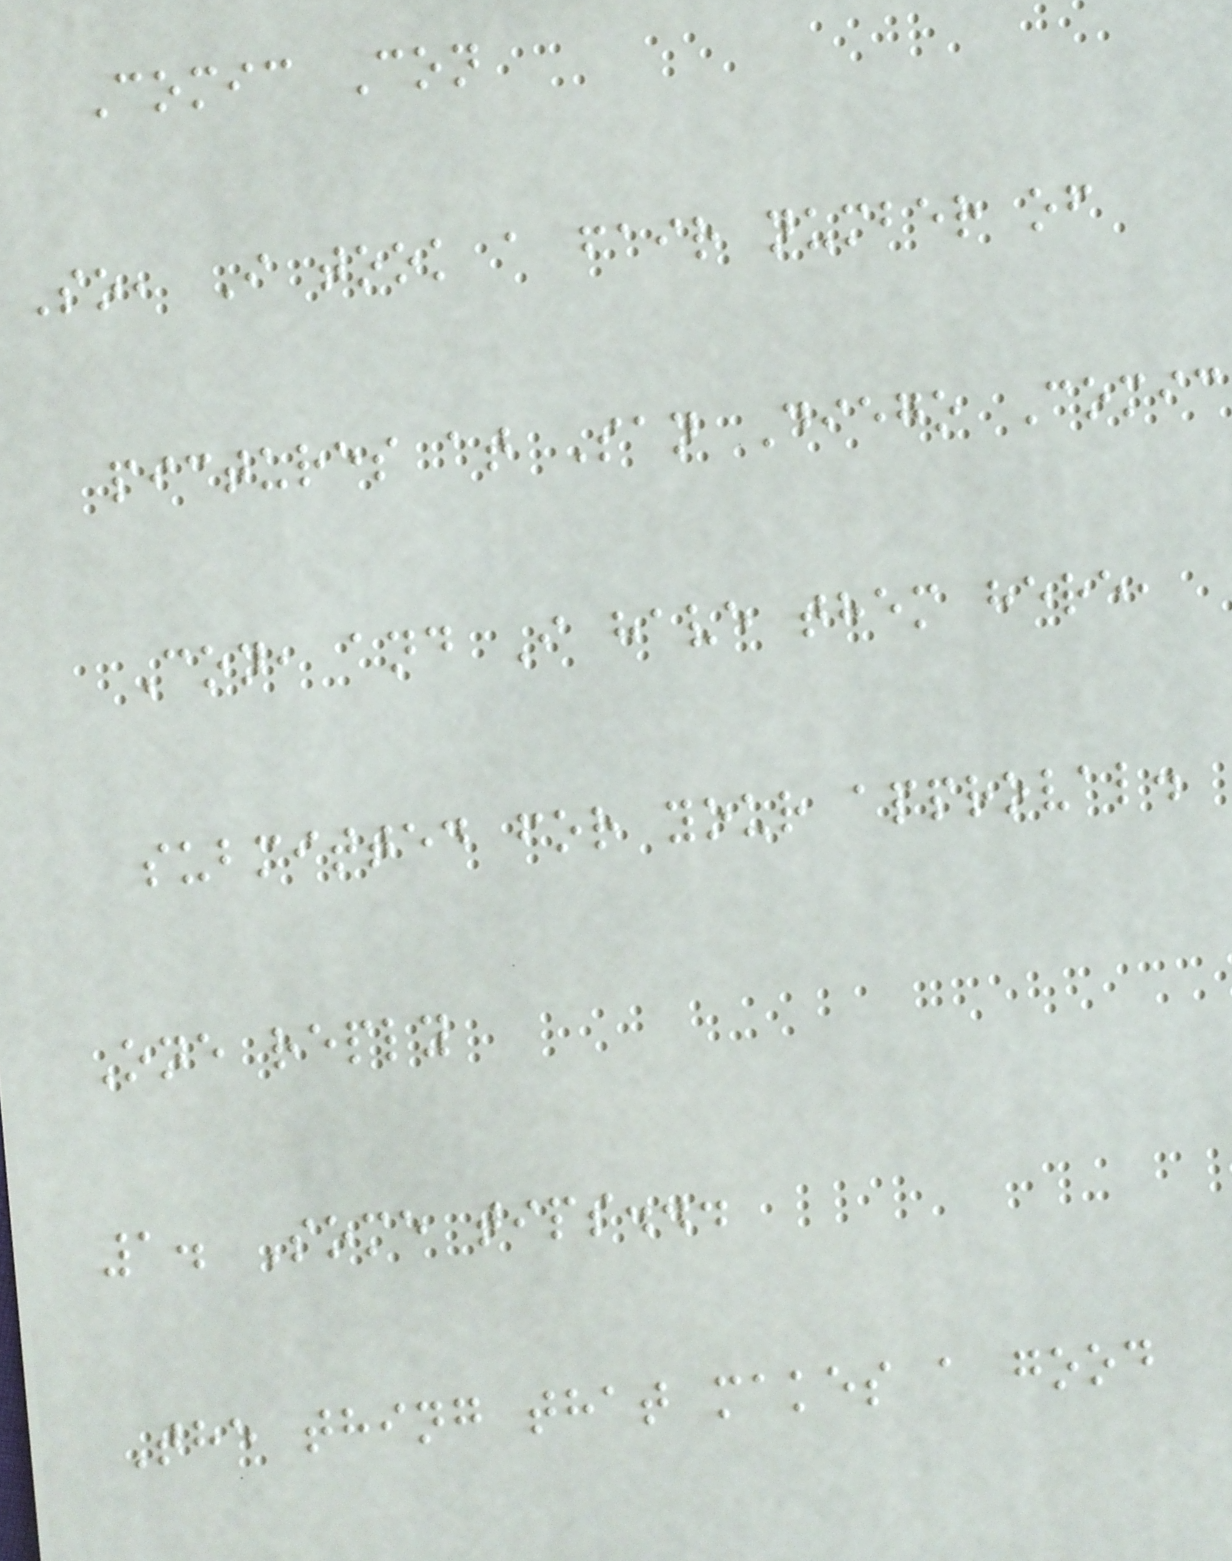Comic Con
So, I took a fair number of
pictures at San Diego Comic
Con, and I have them here,
submitted for your approval.
One reply
1. Some tips...
The thing that makes a good
